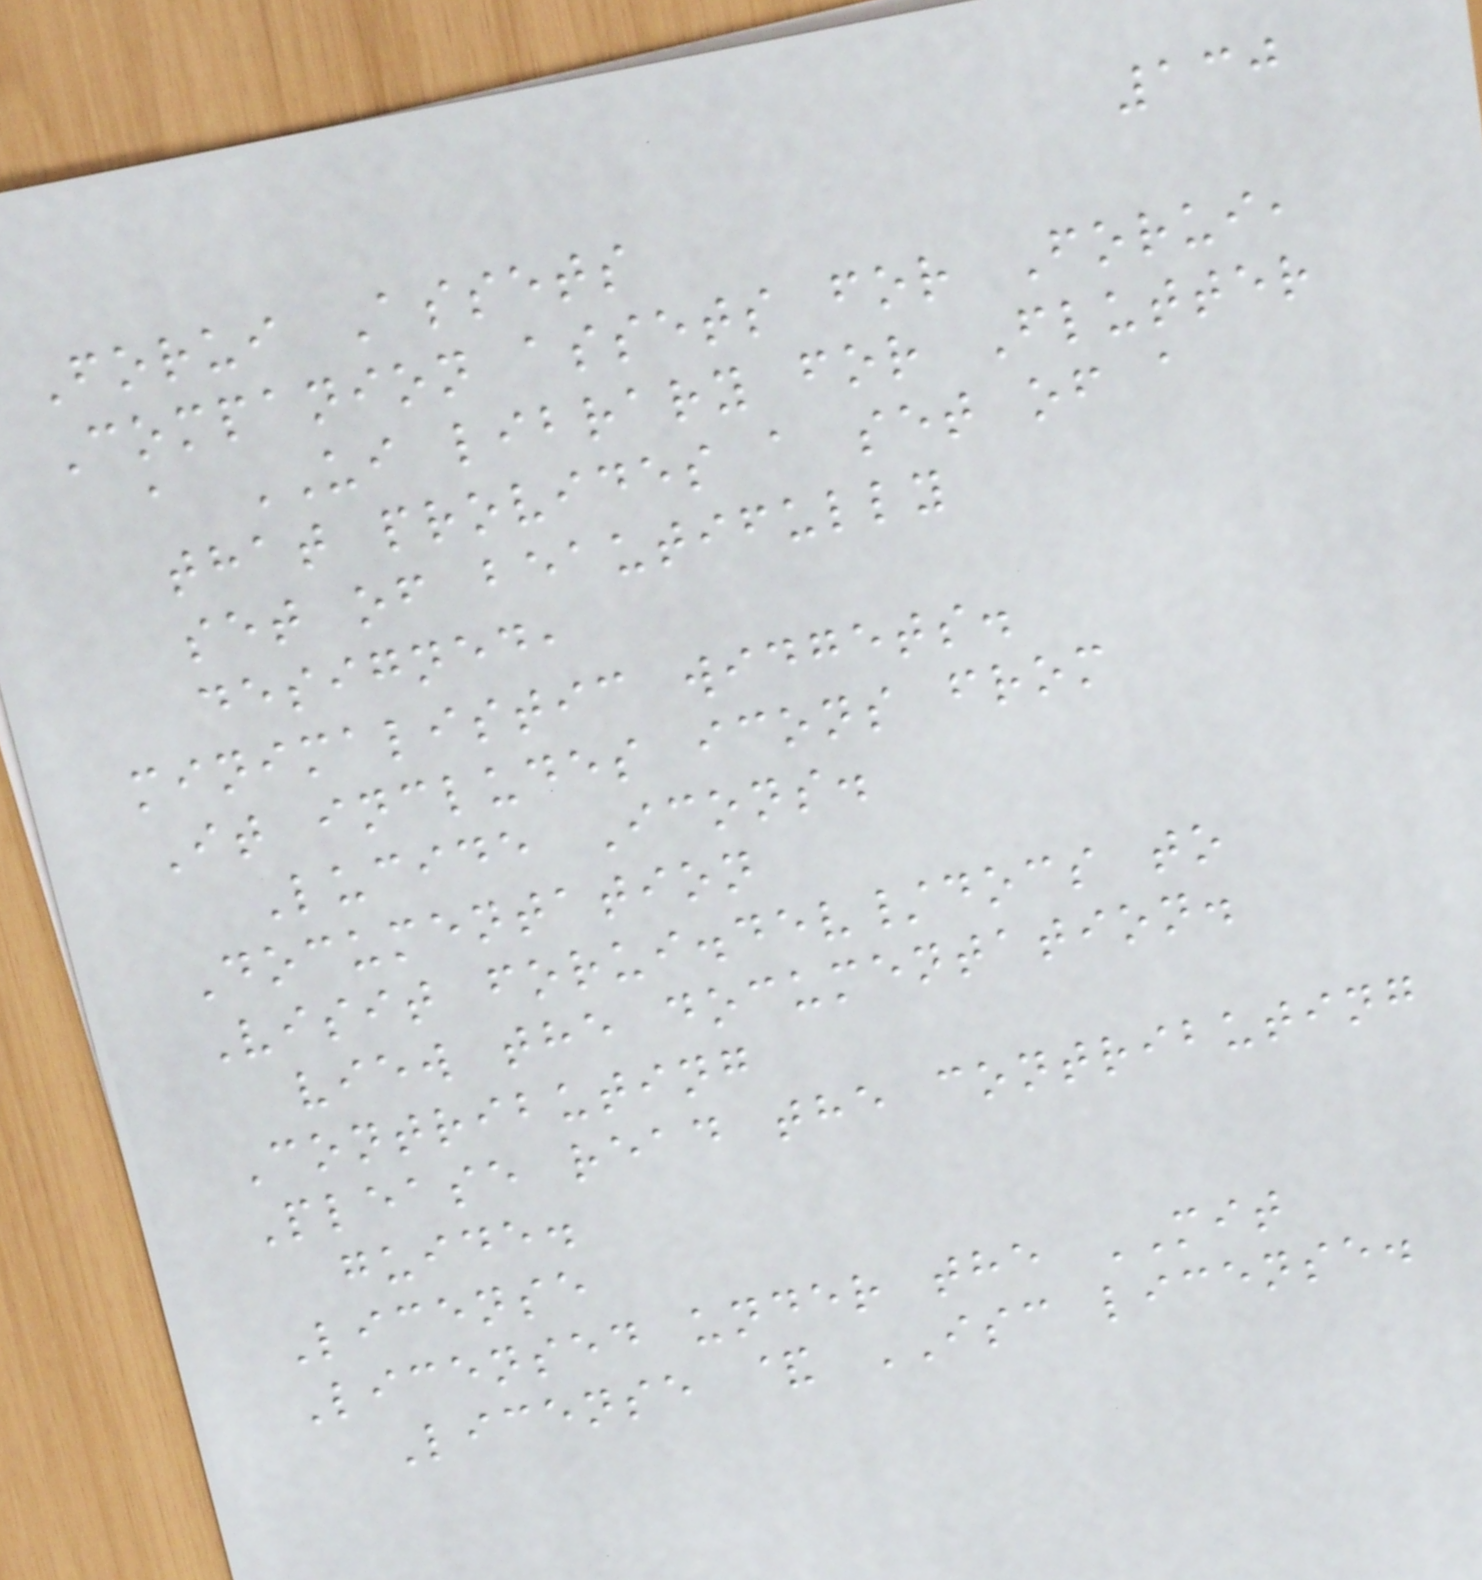130
Forui Assets
Companion assets for Forui,
a UI library for Flutter
that provides a set of a
set of beautifully
designed,
minimalistic widgets.
It includes icons from
Lucide Icons.
Documentation
Visit forui.dev/docs to
view the documentation.
Contributing
Please read the contributing
guide.
License
Licensed under the MIT
License & ISC license.
